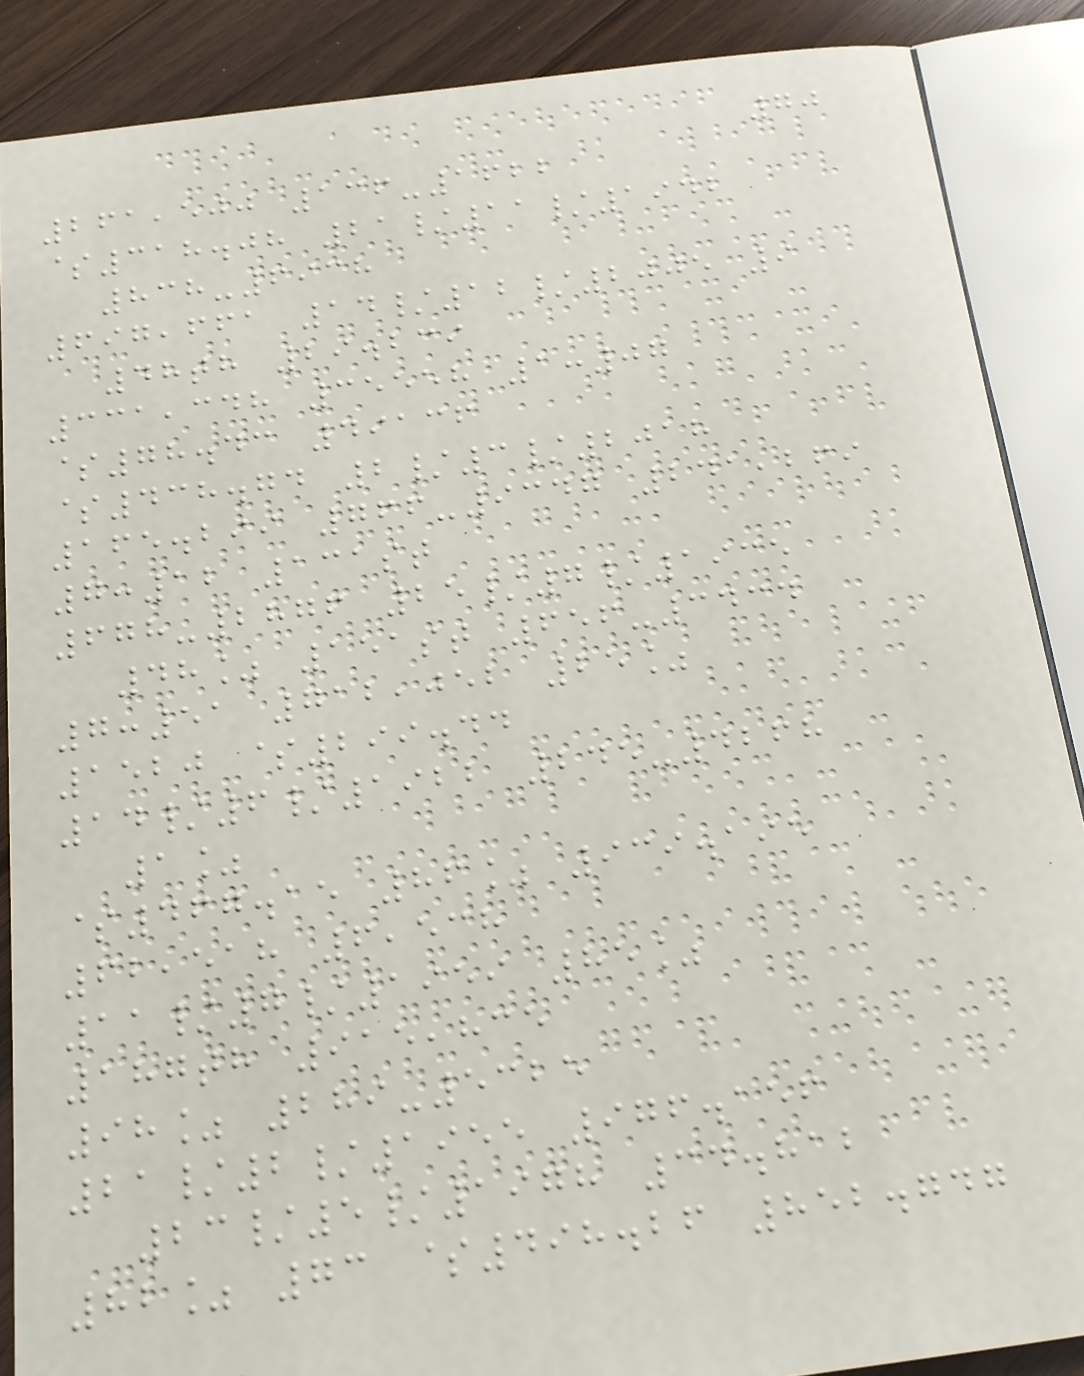70
261,500 136-1622
$318.08 21/11/1942
838-6938
697,661 14/12/2005 9
48th 29.239
331,348 35558 1:07
$78.43 49136
$438.74 2/3/2018
165.299 766-9347 241,269
7:12 131st
678-2876 25/7/1935
48% 151st 656-3434
7:51 712,052 25%
1520 $299.44
14/6/1922 245-4268
1%
$467.15 86% 939.195
62,518 6,538
11/7/1959 85%
187th 915,835
98% 289-5325
21/2/1955 976.156
23/5/1978 34.812
82% 73 $498.26 852.747
